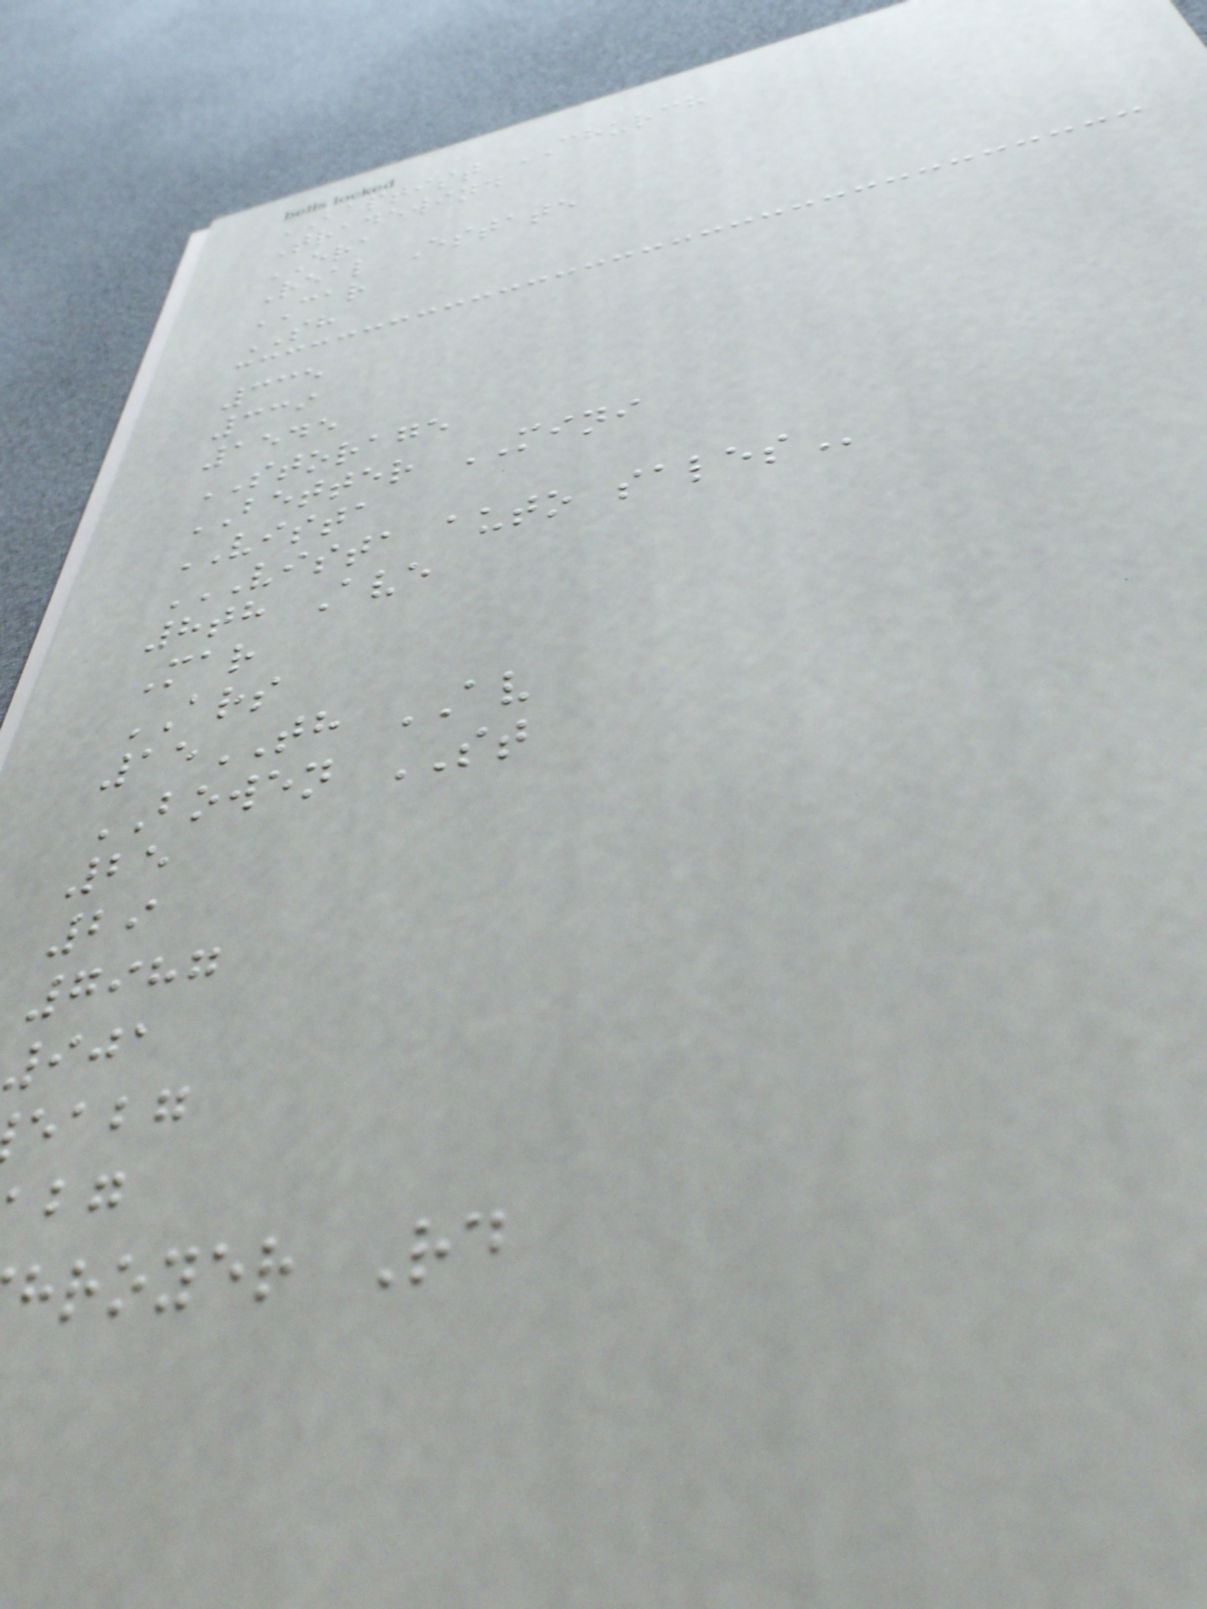BAPTIST CHURCH
Tradewind
ERA
Real Estate
CAR
SH
335
339
1545
STORAGE
BETTER MINI
VISTA
VISTA AUTO SALES
8th Ave
Mar
ARS
15TH AV
BOWEN ST
25
29
7987
901
eabg
hroyer Rd
